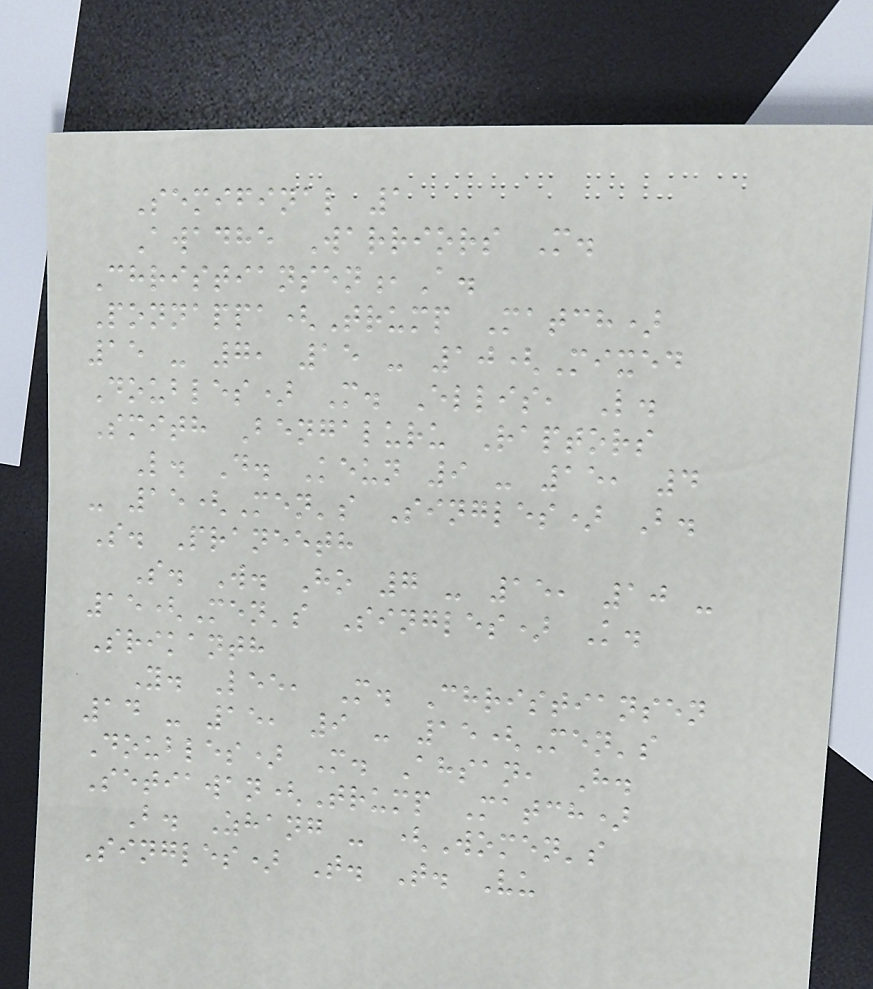Semifinal 1
Awadhe Warriors M.
Christiansen,A.
Ponnappa(Trump Match)
15 - 7, 15 - 10(Mixed
Doubles) M. Ellis, L.
Smith Bengaluru Raptors
L. D. Keun 9 - 15, 4
- 15(Men's Singles) B.
S. Praneeth
S. W. Ho 7 - 15, 10 -
15(Men's Singles) K.
Srikanth
Y. Lee, M. Christiansen
14 - 15, 9 - 15(Men's
Doubles) M. Ahsan, H.
Setiawan(Trump Match)
B. Zhang - (Women's
Singles) T. T. Vu
